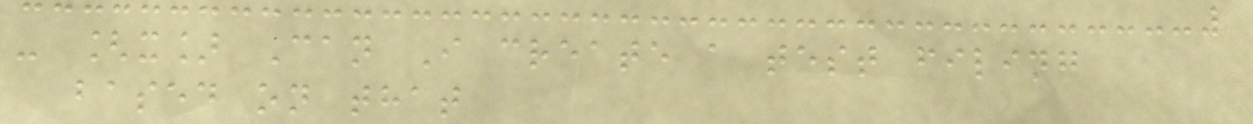- [x] Can I create a test filing
based on that
